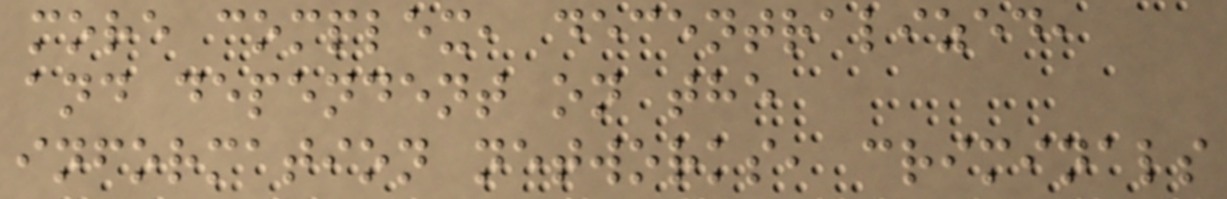more complex, decentralized,
and dependent on the
information networks, criminals
